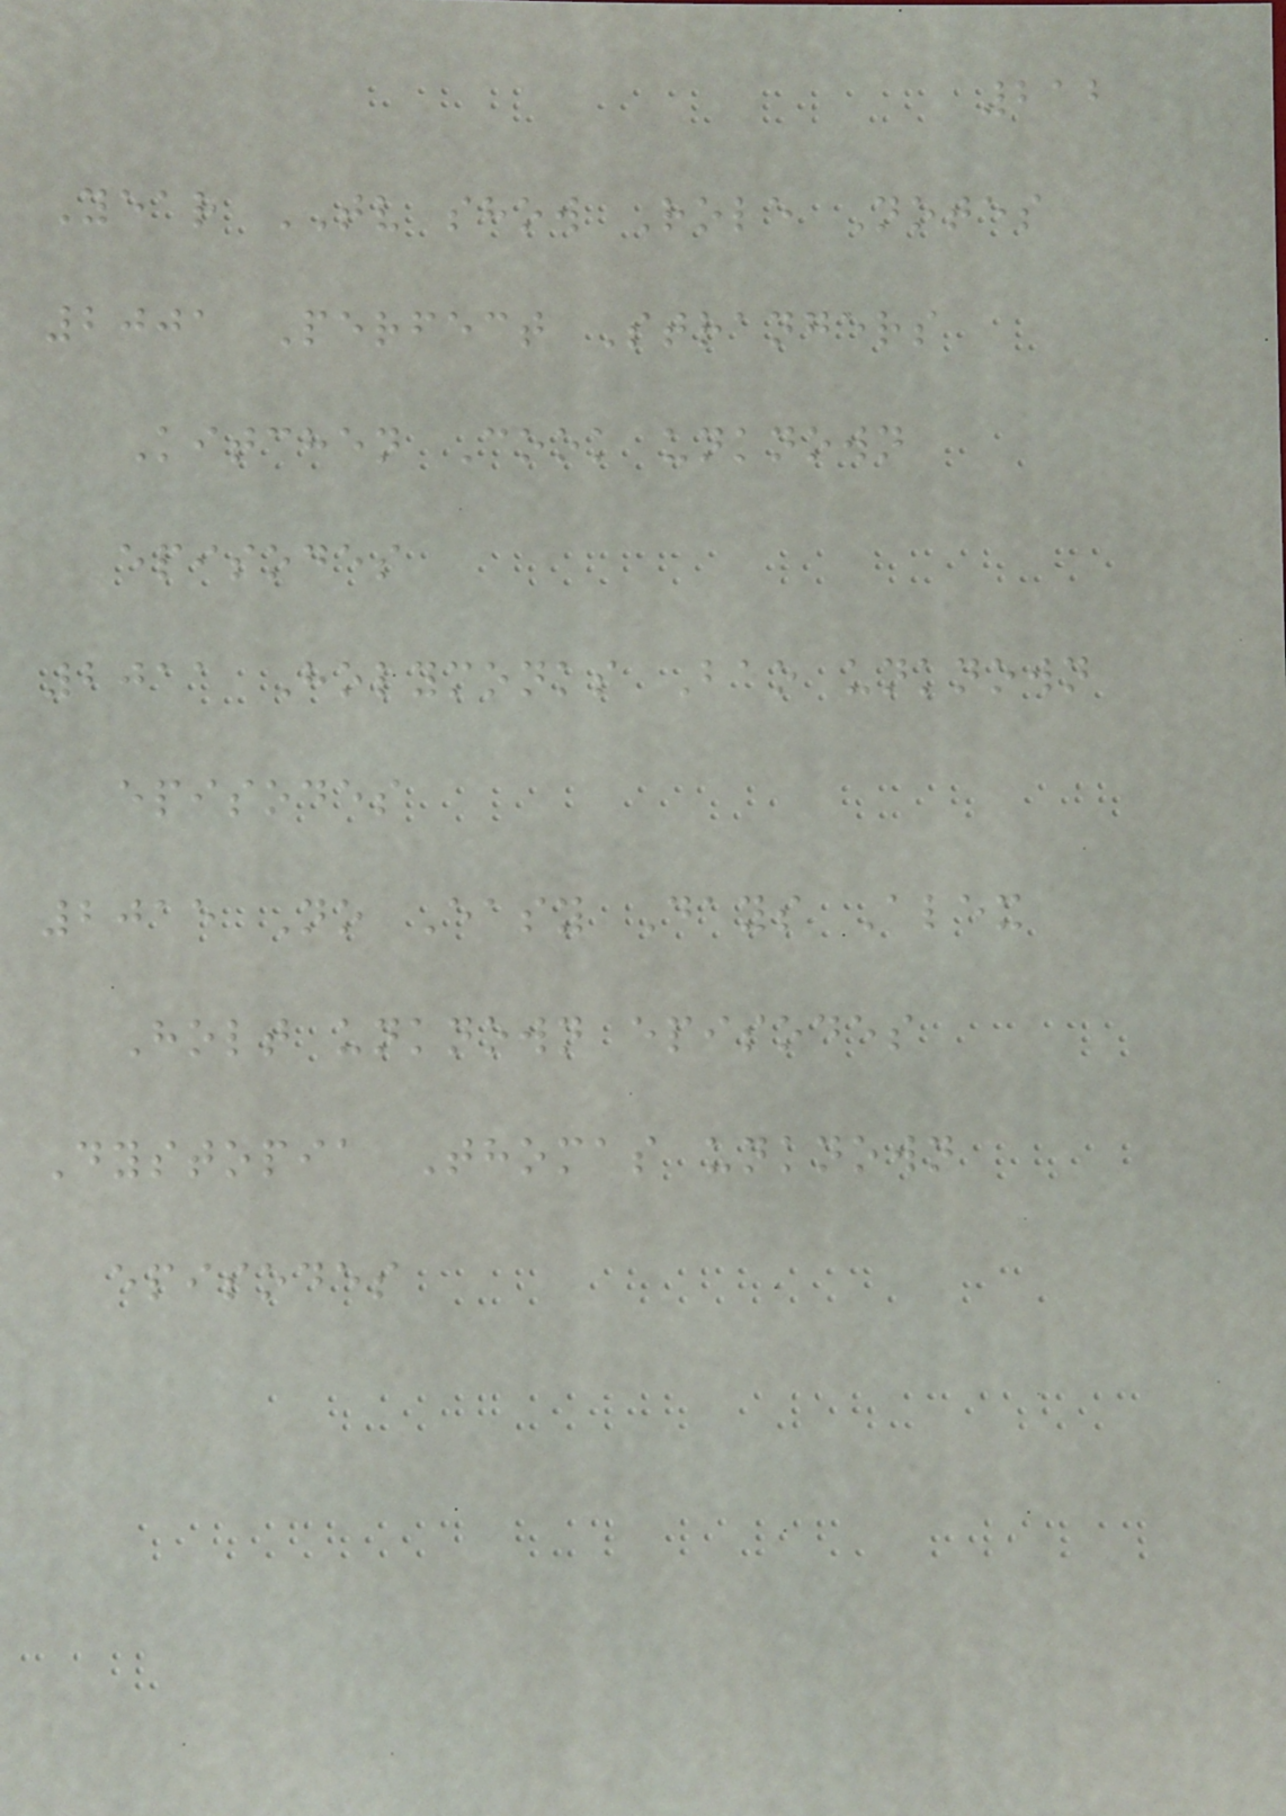212
Year TV show Role Notes
2001 Perfect Strangers
Kitchen Cook unknown
episodes
2011 Holymonks Bao unknown
episodes
2015 No Easy Days Alex
Holt unknown episodes
Dystopia Thomas unknown
episodes
